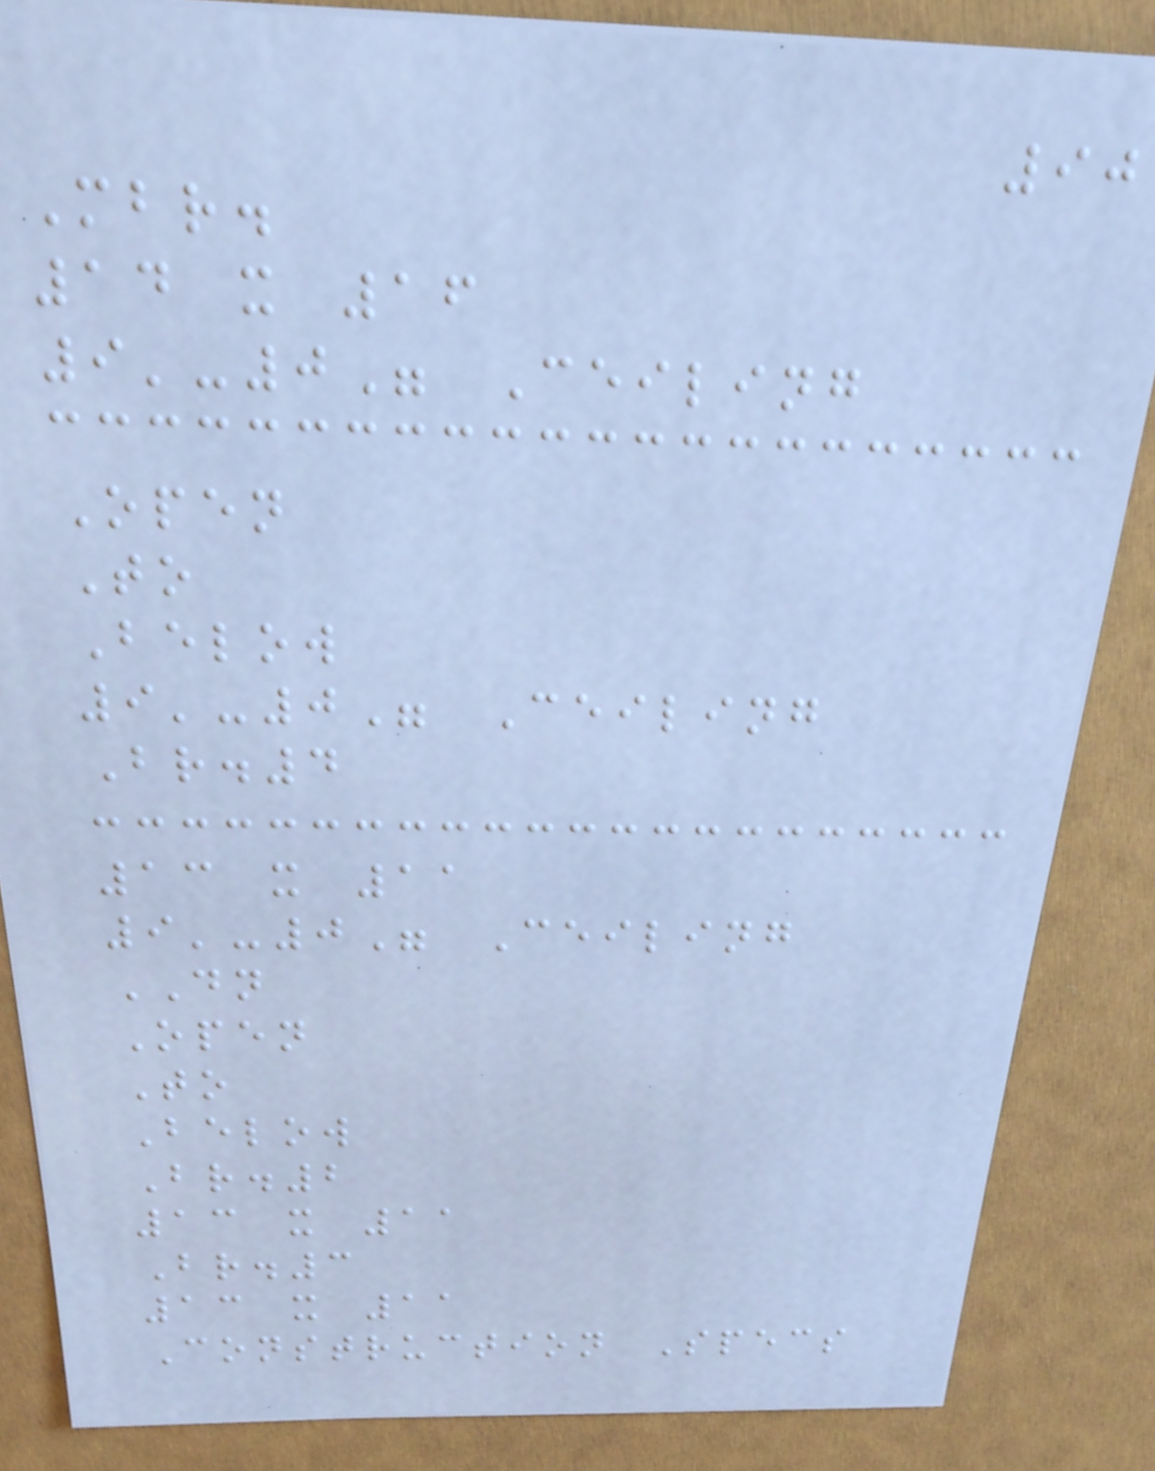90
Mbr.
14 x 16
9'-0" Ceiling
Open
To
Below
9'-0" Ceiling
Br.4
13 x 11
9'-0" Ceiling
DN
Open
To
Below
Br.2
13 x 11
Br.3
13 x 11
Construction Specs
